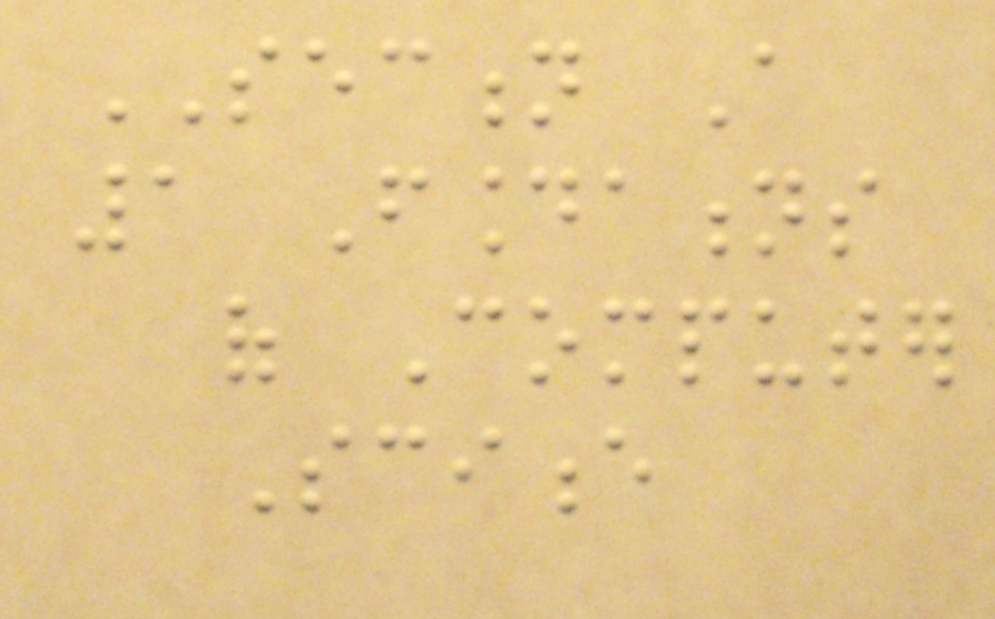SECTION A
1 Foundations
of Computer
Science
